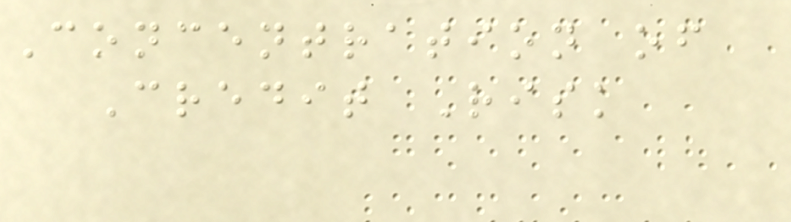Concentration of
Credit Risk
